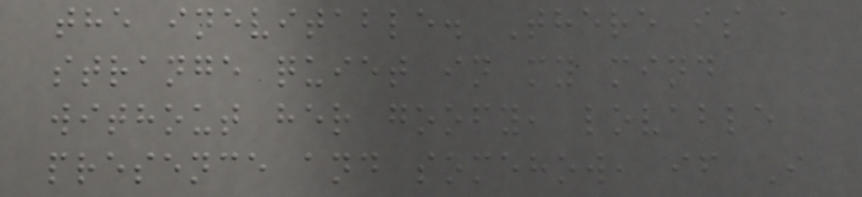the inevitable. There is a
strange quiet in my mind
without her goofy, lovable
presence and somehow, if I
